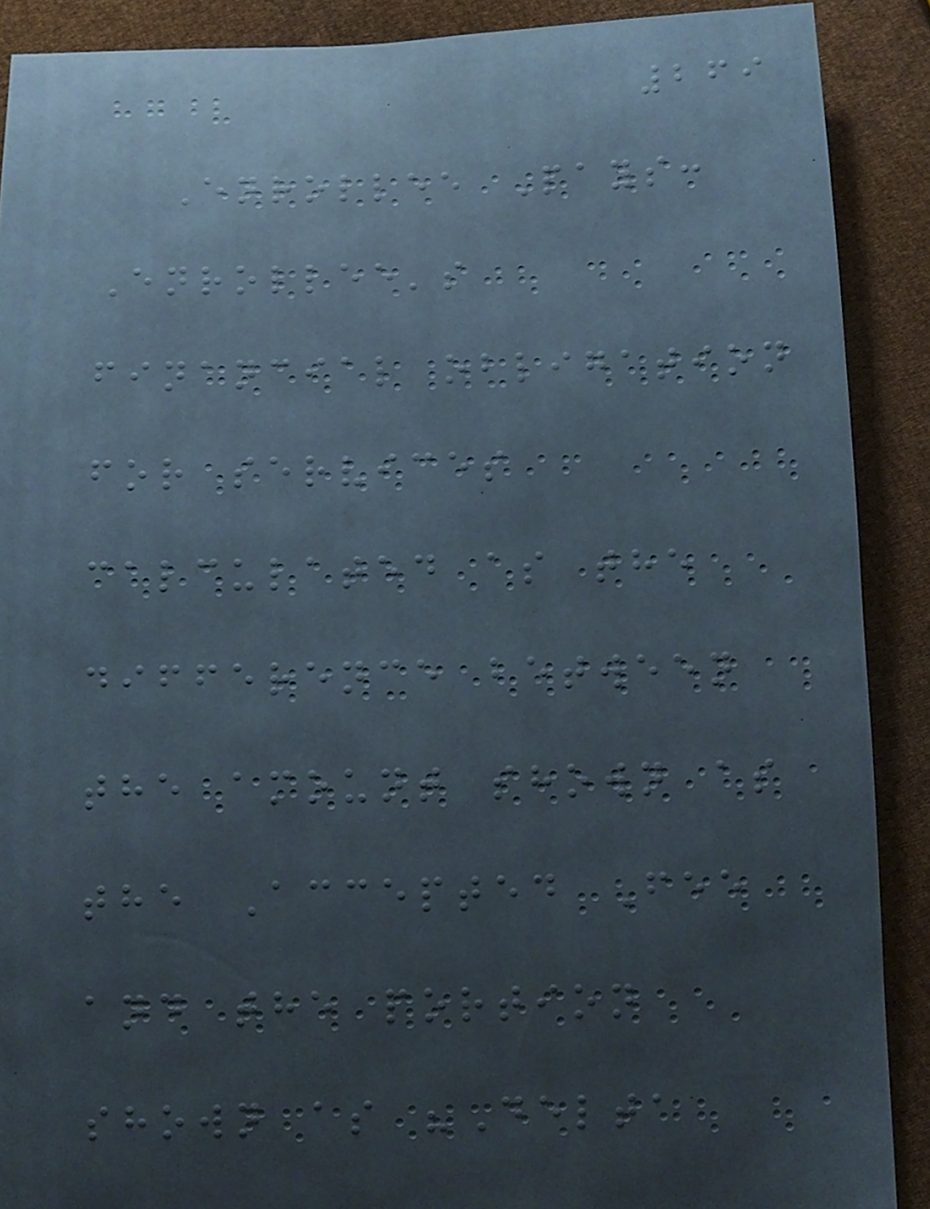269
Enrollee Pays:
Enrollee's
financial obligation
for services
calculated as the
difference between
the amount shown as
the Accepted Fee
and the portion
shown as "Delta
